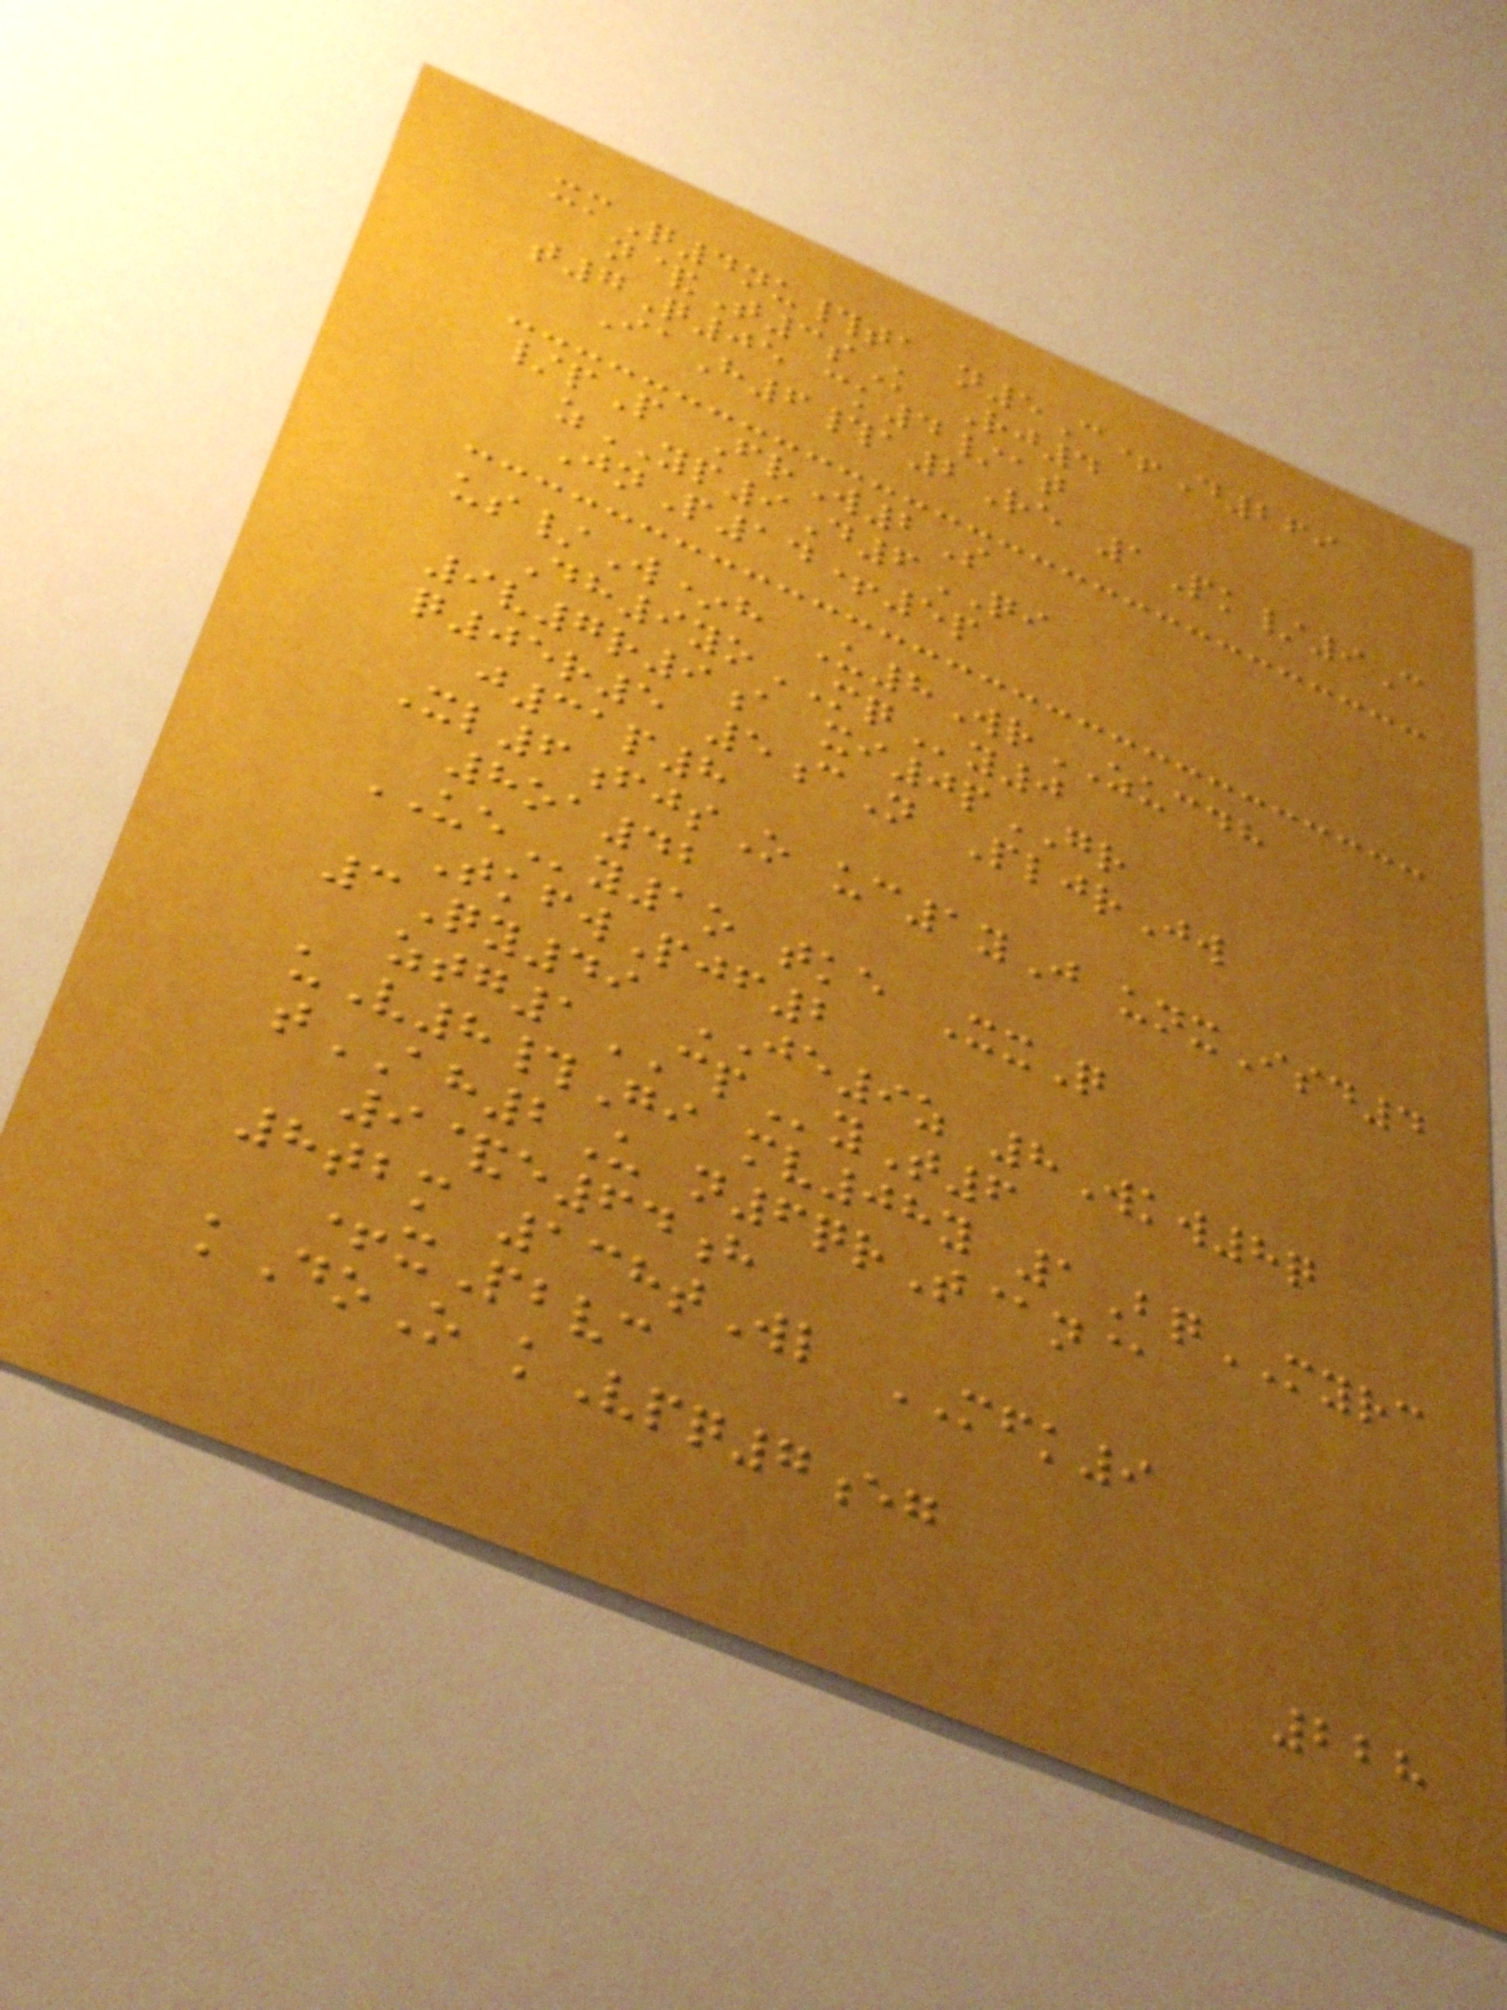xmQ4nu#ta n5C+D269
n&T3sK Rj4
t7Q05 ck4/at
IaH6#a2Re 1Pk/9C
/pP FrW2S
zYP9D6QI
JnP14+5p
us/W*h U8WrZUCDH
Dh9yoMQy0
9v7r9a xi0pGR
q05r5 5cN PljrJw
j31p8
Xl6fjsO uc1yJ unxIsd4
8oa42
UEy1o tke XxQ
TkfwPjf2
3Qy49 JE9z 8Wkw8q
ztg1CPyT6
uV8#Gi mv08y 1BqMYRC
tAH2U n6qrT@n@
9&e64h
8tbm 138tWl MFK9
+xPbvc
kDoO kVpq7eg
228
